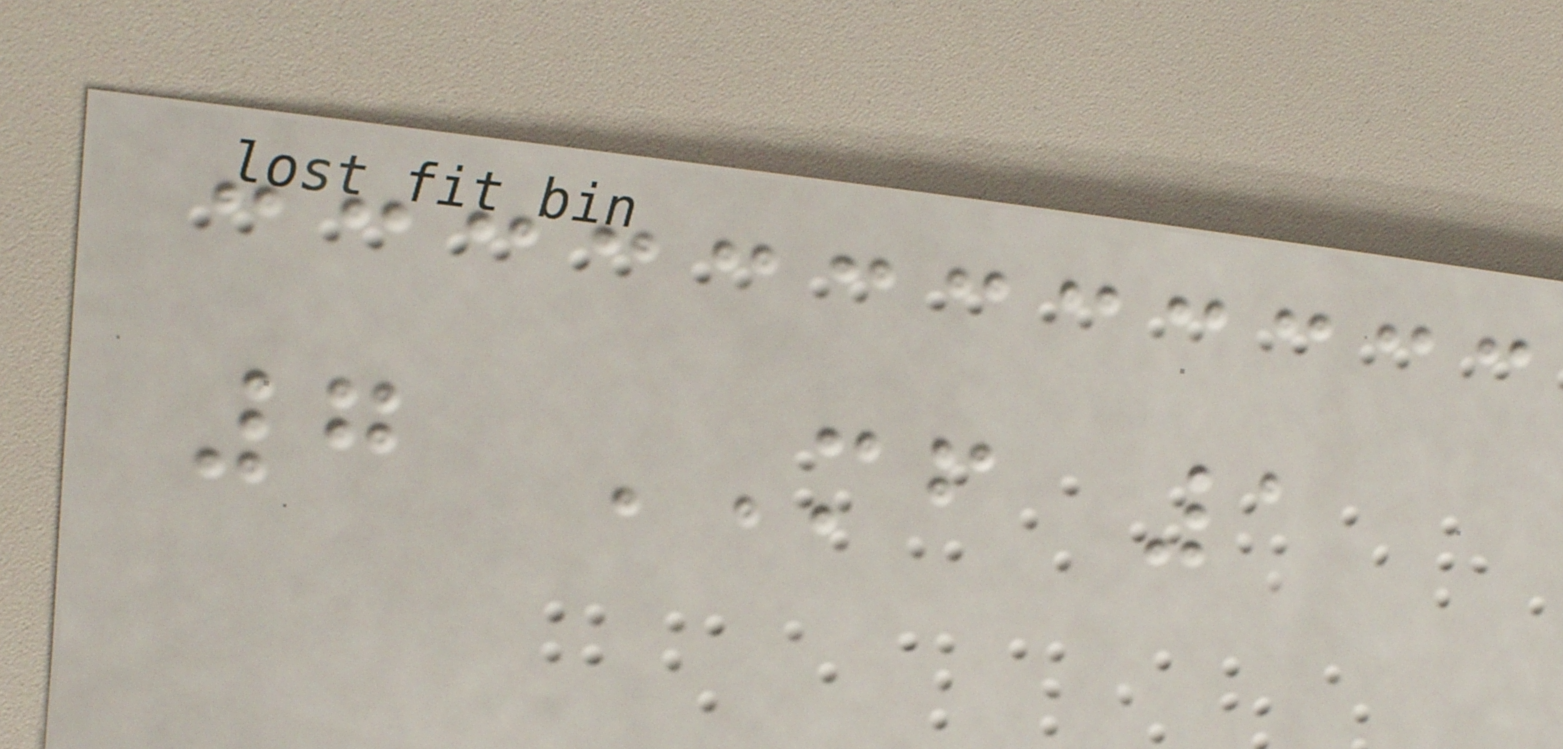7 MF 1
